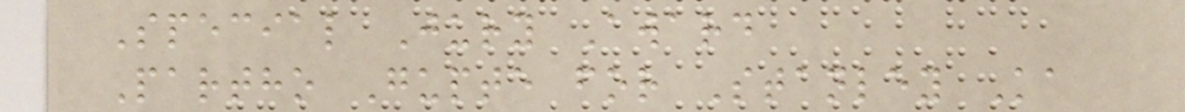Special Jury Award
Partho Gupte for Stanley Ka
